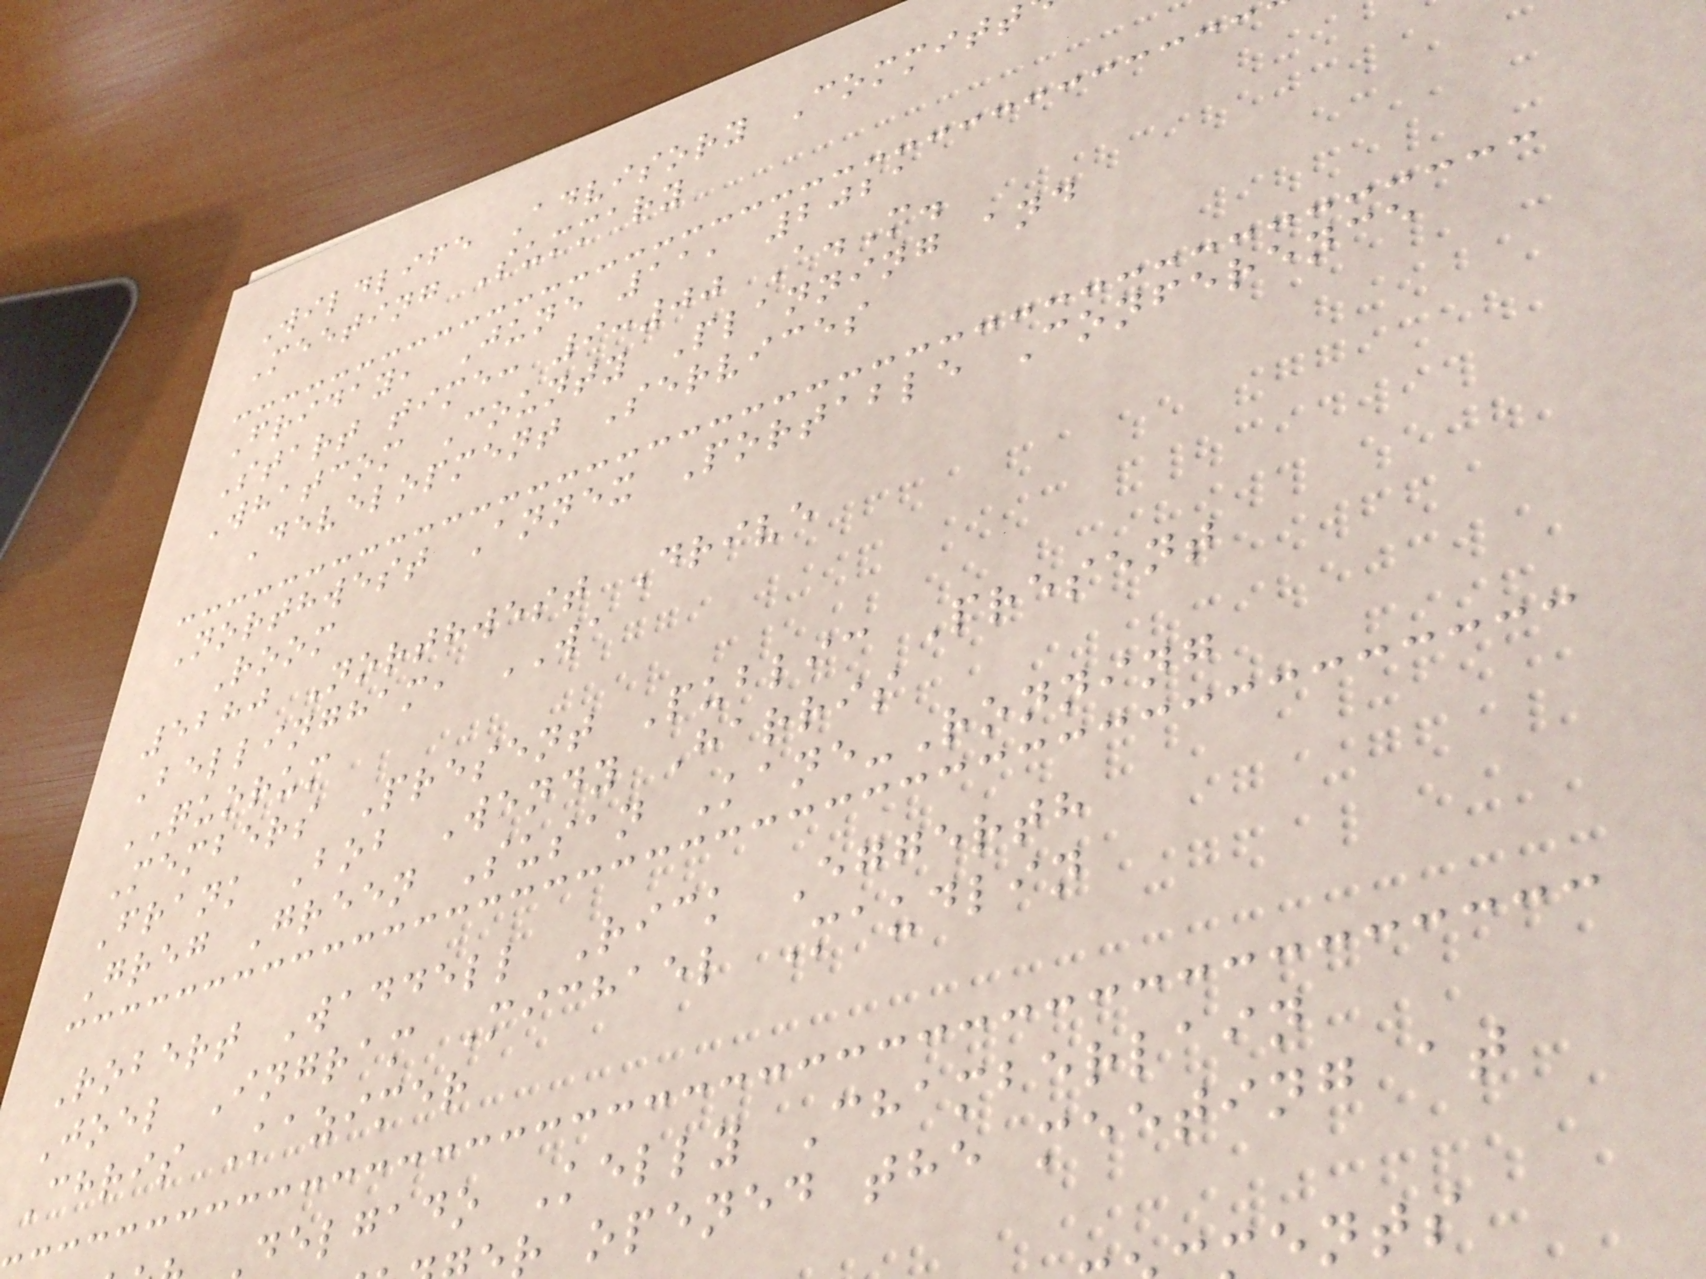Wildlife Advisory Committ
Meeting Summary
Friday, June 11, 2021
Start time: 9:00 A.M.
Whatcom County Planning and
Development Services
Northwest Annex Portable Conference
Room
5280 Northwest Drive
Bellingham, WA
QUORUM
Members Present Public Present
Frank Bob Wendy Harris
Greg Green Susan Kane-Ronning
Robert Waddell Rick Eggerth
Joel Ingram Michael Maudlin
Chris Kazimer
delgado Kelly Chamberlain
r opened the meeting at
